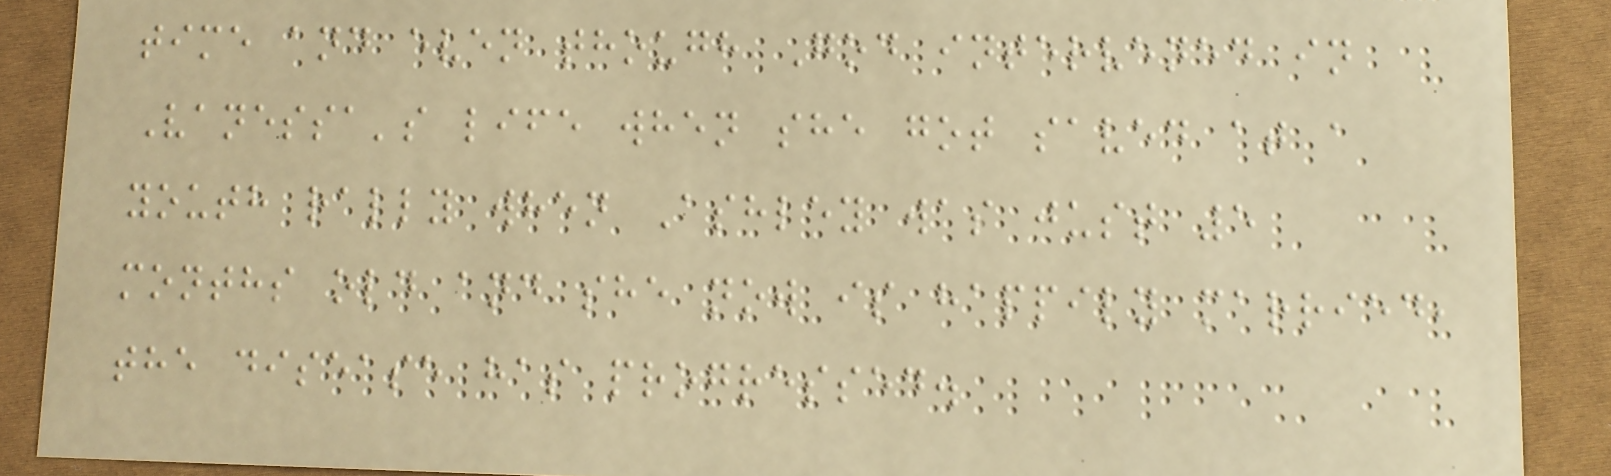time and even though God intervened in
Vanessa's life when she got saved at a
youth rally when Ashley was just 5
months old and she now is happily married,
the disease has progressed.
